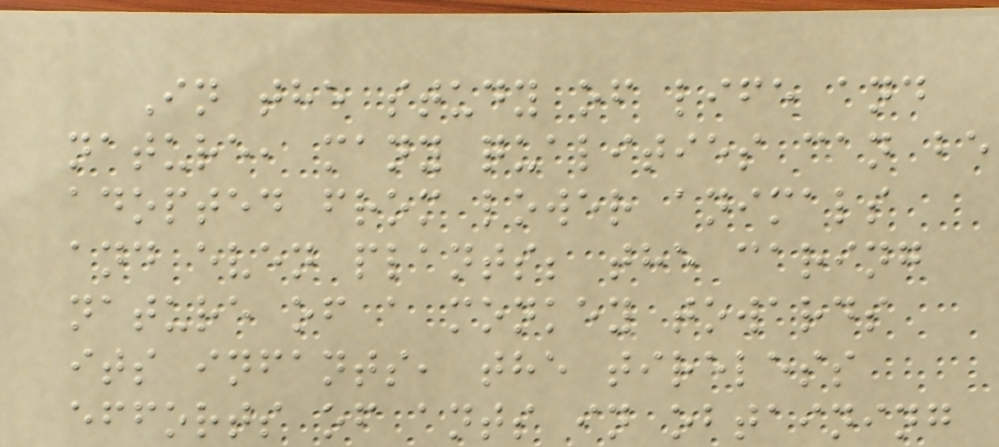In the study of life and
nature, many qualities can be
adopted from lower animals
and even plants; the caring
nature of a monkey towards
its infants, the tireless
efforts of ants in obtaining
